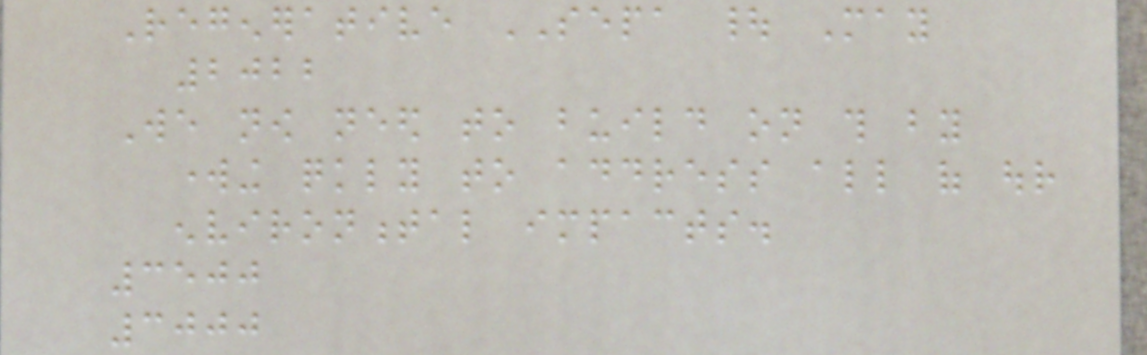Regenerative SEPA | May
2022
We now need to build on this by
working quickly to address all of our
environmental impacts.
3500
3000
